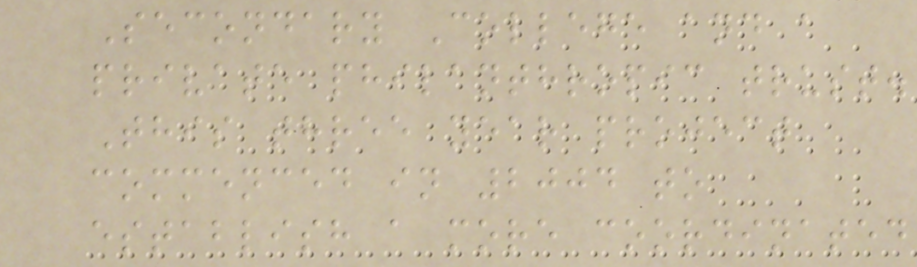Secondary College and a
private philanthropic trust.
This three year project
commenced in 2004 to
establish a more coordinated
